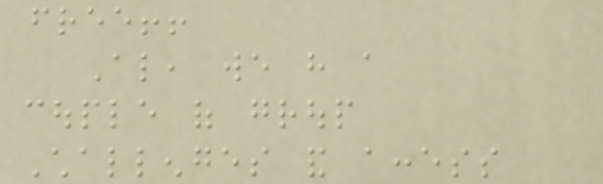free!!
Also, we have a
couple of group
Challenges and access
